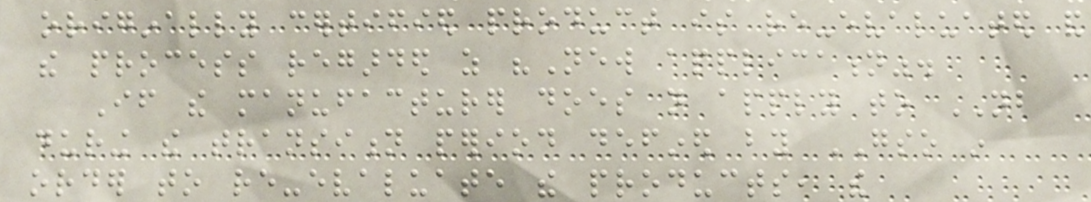originally certified product is re-evaluated and
the process regarded as "New application".
If the manufacturer does not apply to NB
during the transition period defined by GSO in
order to re-evaluate the products, the
